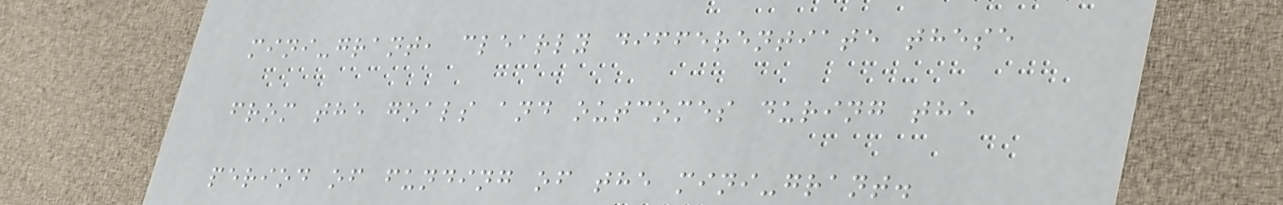mini-grant, clearly differentiate these
from the goals and outcomes during the
period of funding of the mini-grant.
